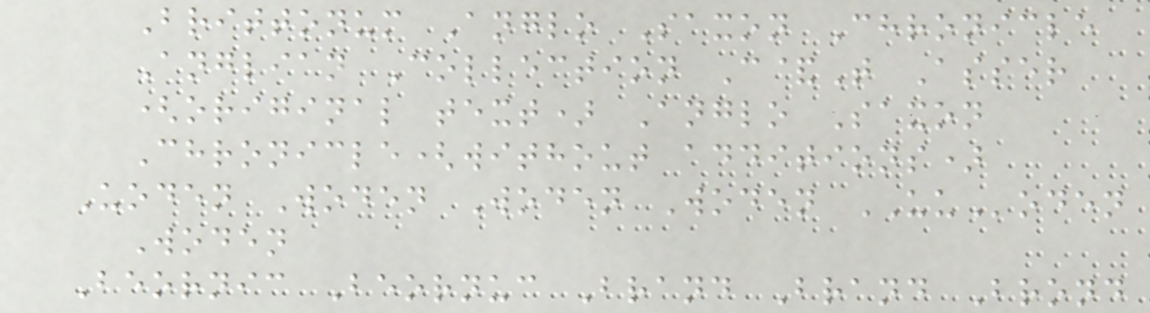Brittonum Anglo Saxon Chronicle
Anglian Collection C&T Asser
(original text) Anglo Saxon
Chronicle(without additions)
Uoden Woden Woden Woden UUoden
Woden
Beornic Beornuc Brand Brand Brond
